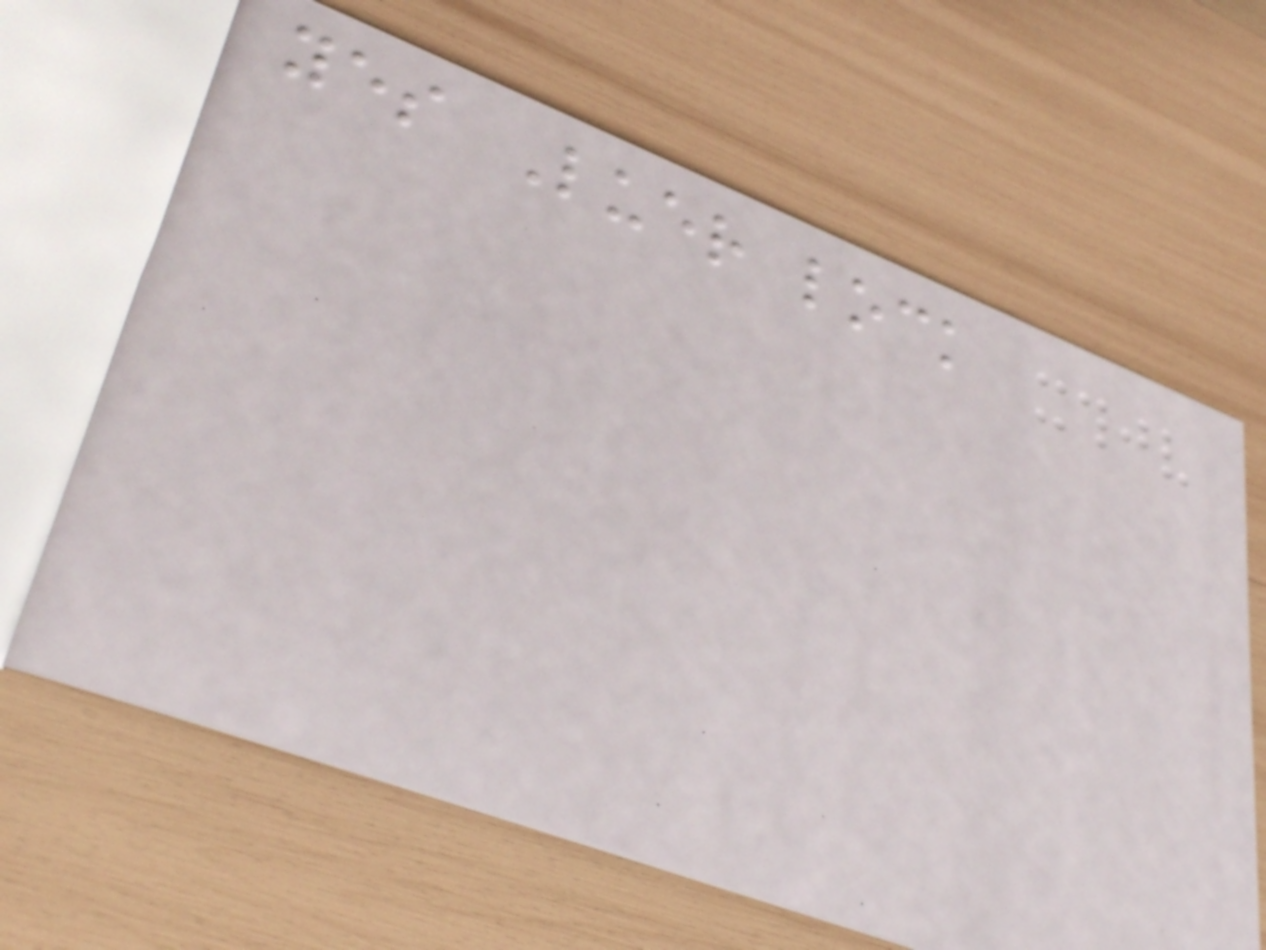yes Luer lock
